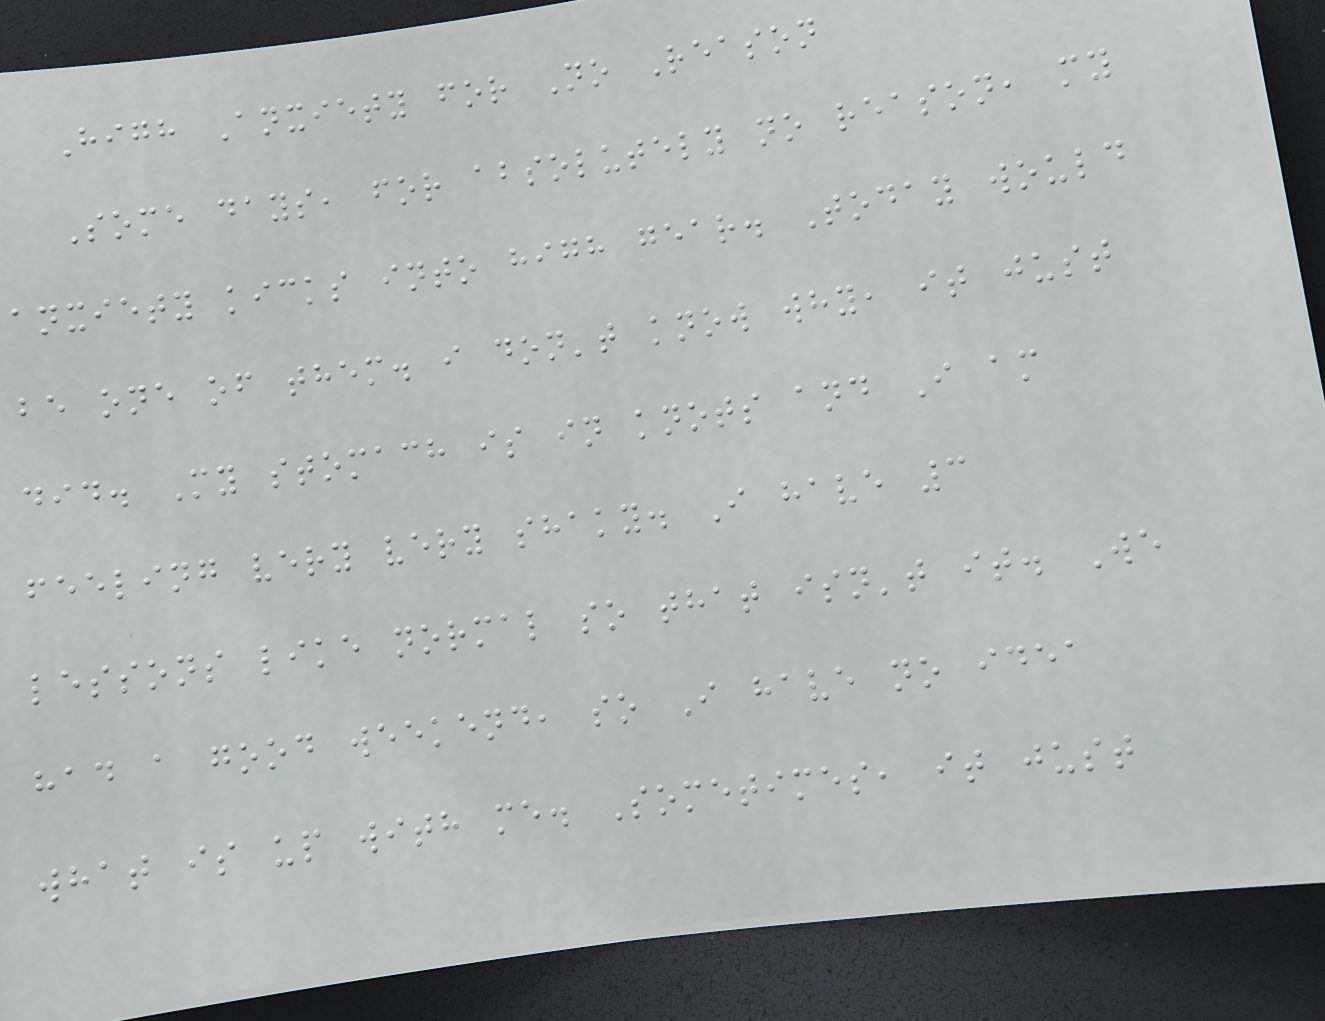High Anxiety for No Reason
Some days, for absolutely no reason, my
anxiety kicks into high gear. Today would
be one of them. i don't know why, it just
did. My stomach is in knots and I am
feeling very very shaky. I have 3
lessons like normal so that isn't it. We
had a good weekend, so I have no idea
what is up with me. Sometimes, it just
